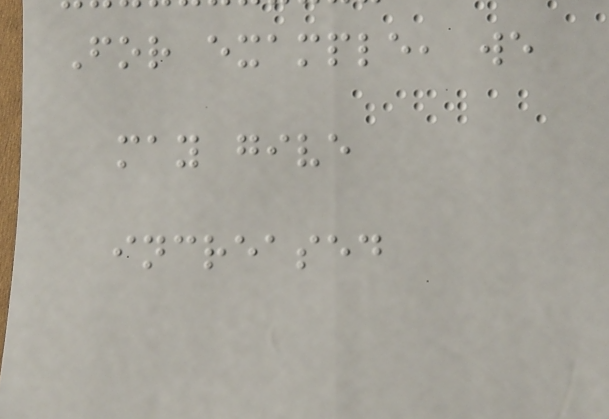For example, we
may give
increased
